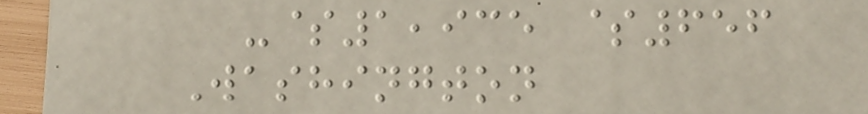-$1,935 $656
Washington
